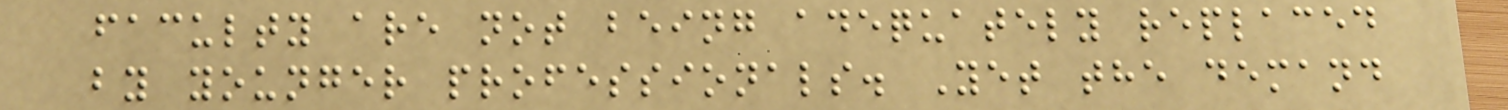faculty are not being adequately replaced
by younger professionals. Yet the demand
